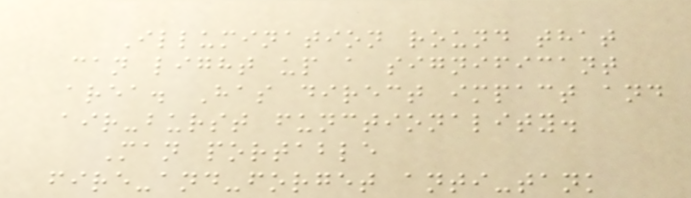Illumination round that
can light up a significant
area. Has direct impact and
air-burst functionality.
Man portable
fire-and-forget anti-tank
